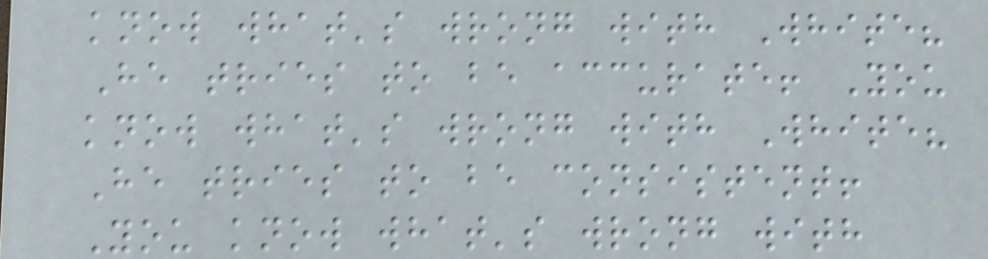know what's wrong with White?
He tries to be accurate! You
know what's wrong with White?
He tries to be consistent!
You know what's wrong with
